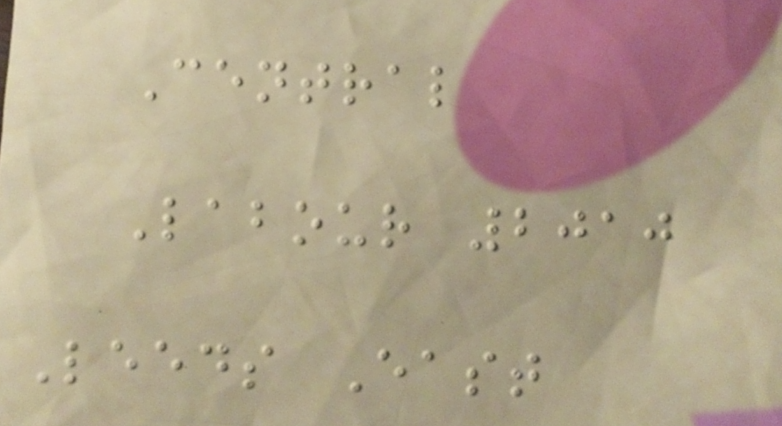Central
Labour 2010
Leeds East
